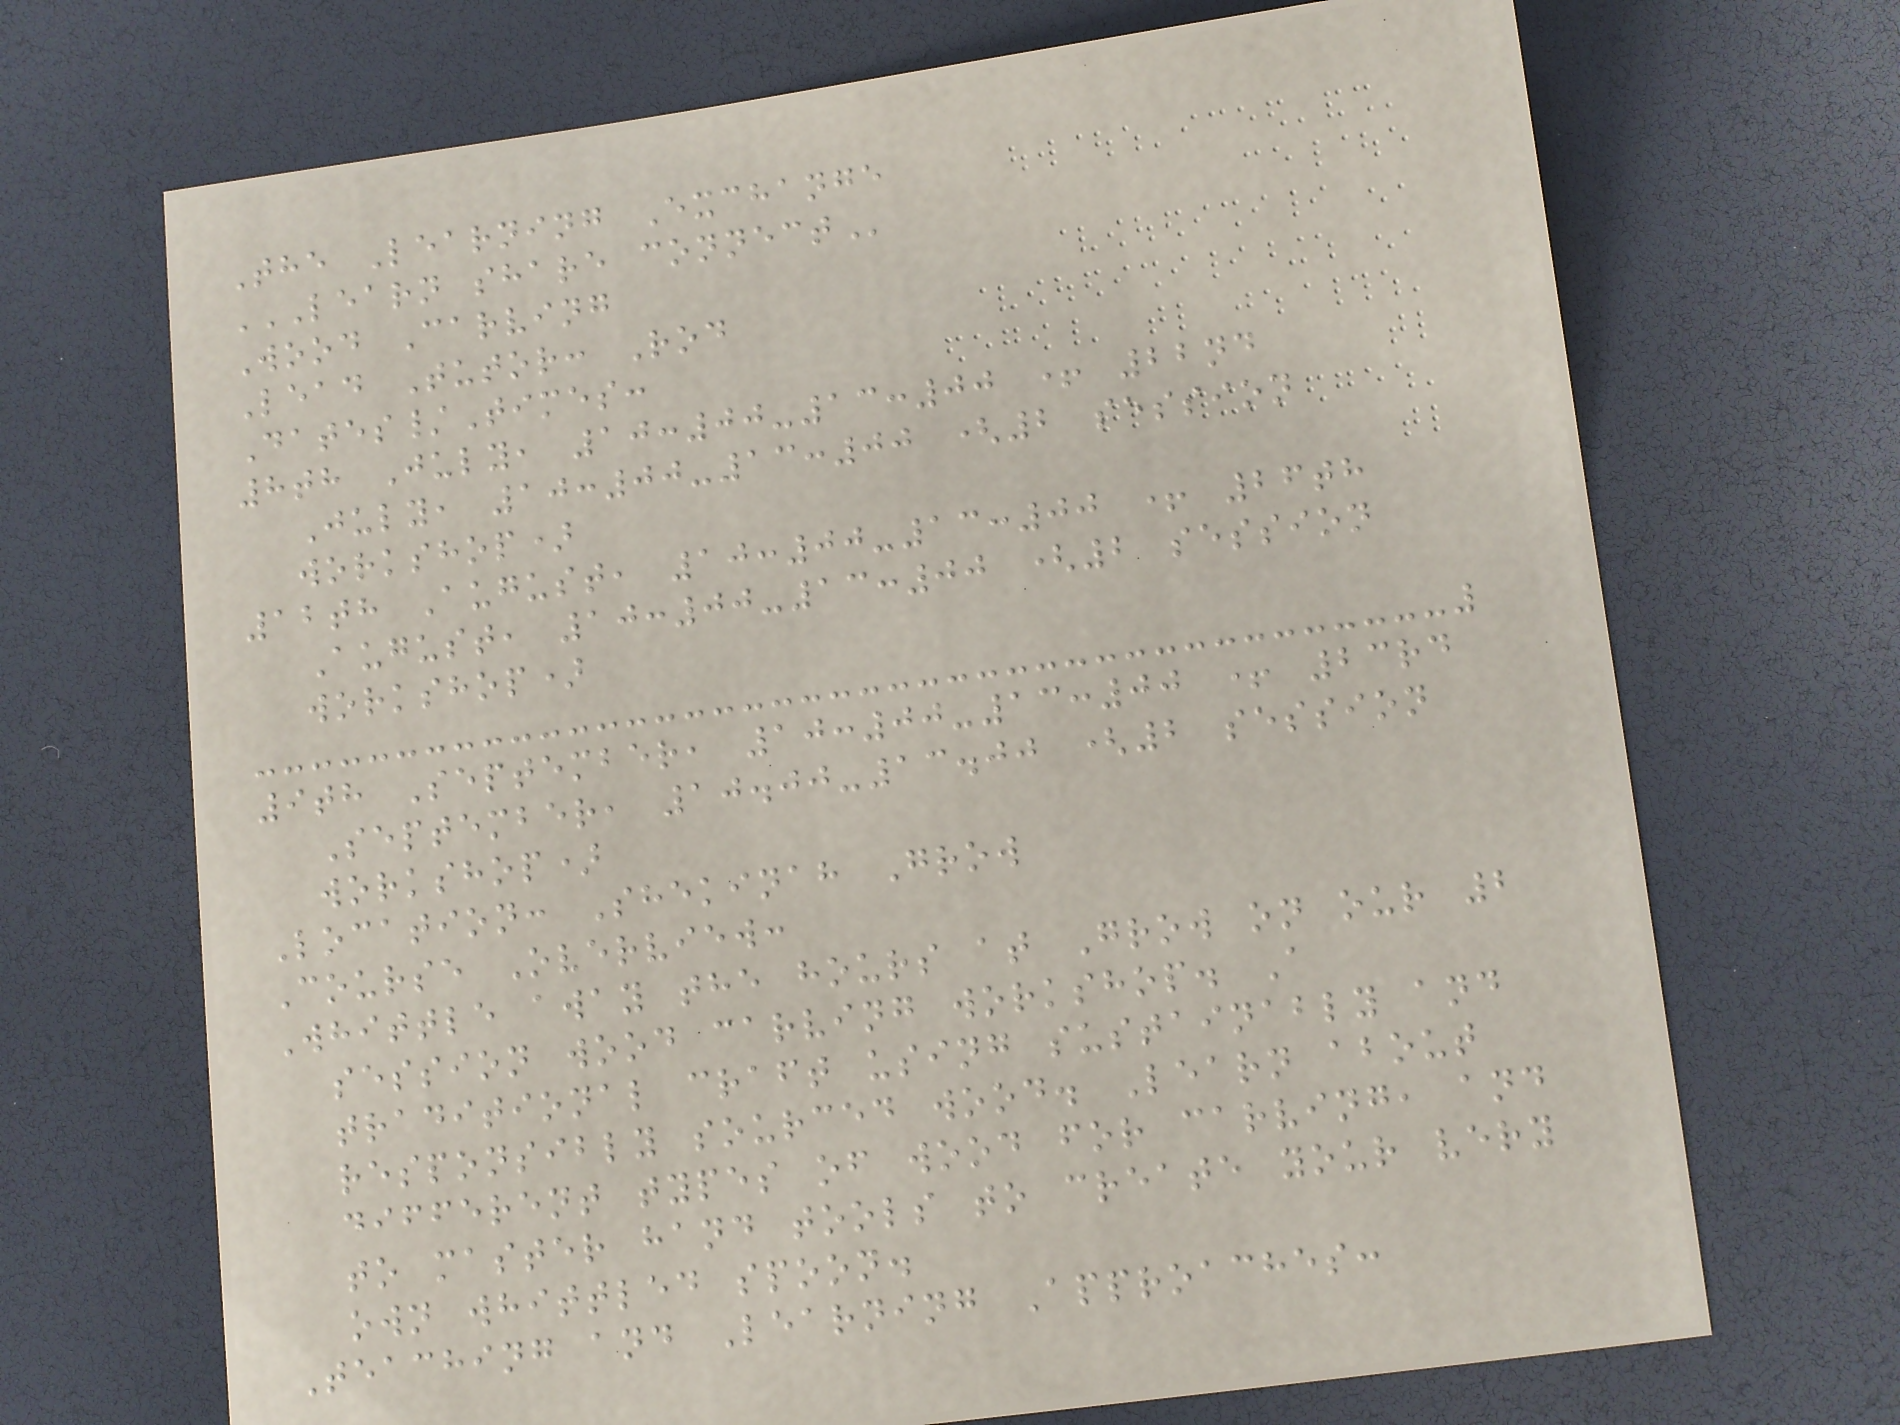The Learning Exchange
LEARN SHARE CONNECT
Wood Carving
Lead Tutor: Rod
Dates/Times:
8th July, 10:00-13:00 + 22nd
July, 10:00-13:00 (2 session
workshop)
12th August, 10:00-13:00 + 26th
August, 10:00-13:00 (2 session
workshop)
9th September, 10:00-13:00 + 23rd
September, 10.00-13.00 (2 session
workshop)
Location: Shekinah Grow
Course Overview:
Whittle away the hours at Grow on our 2
session wood carving workshop. A
traditional craft using sustainably and
responsibly sourced wood. Learn about
different types of wood for carving, and
to master hand tools to create your very
own whittled spoon.
Teaching and Learning Approaches:
